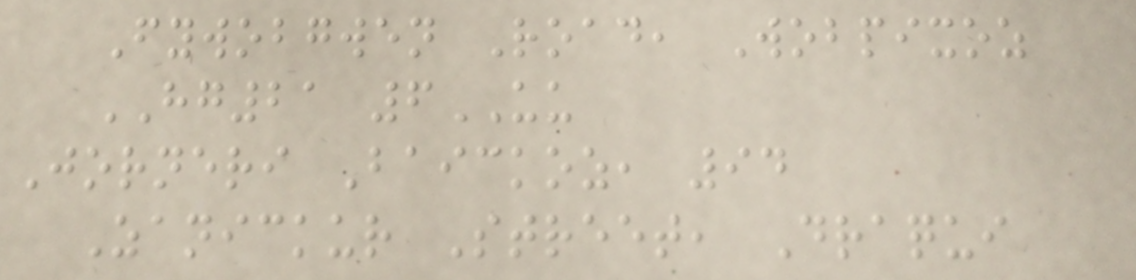Fywobgwen Road, Wobpixoz
HG21 6UU
Jorneri Baickoz, 94
Zanickur Street, Draqui
